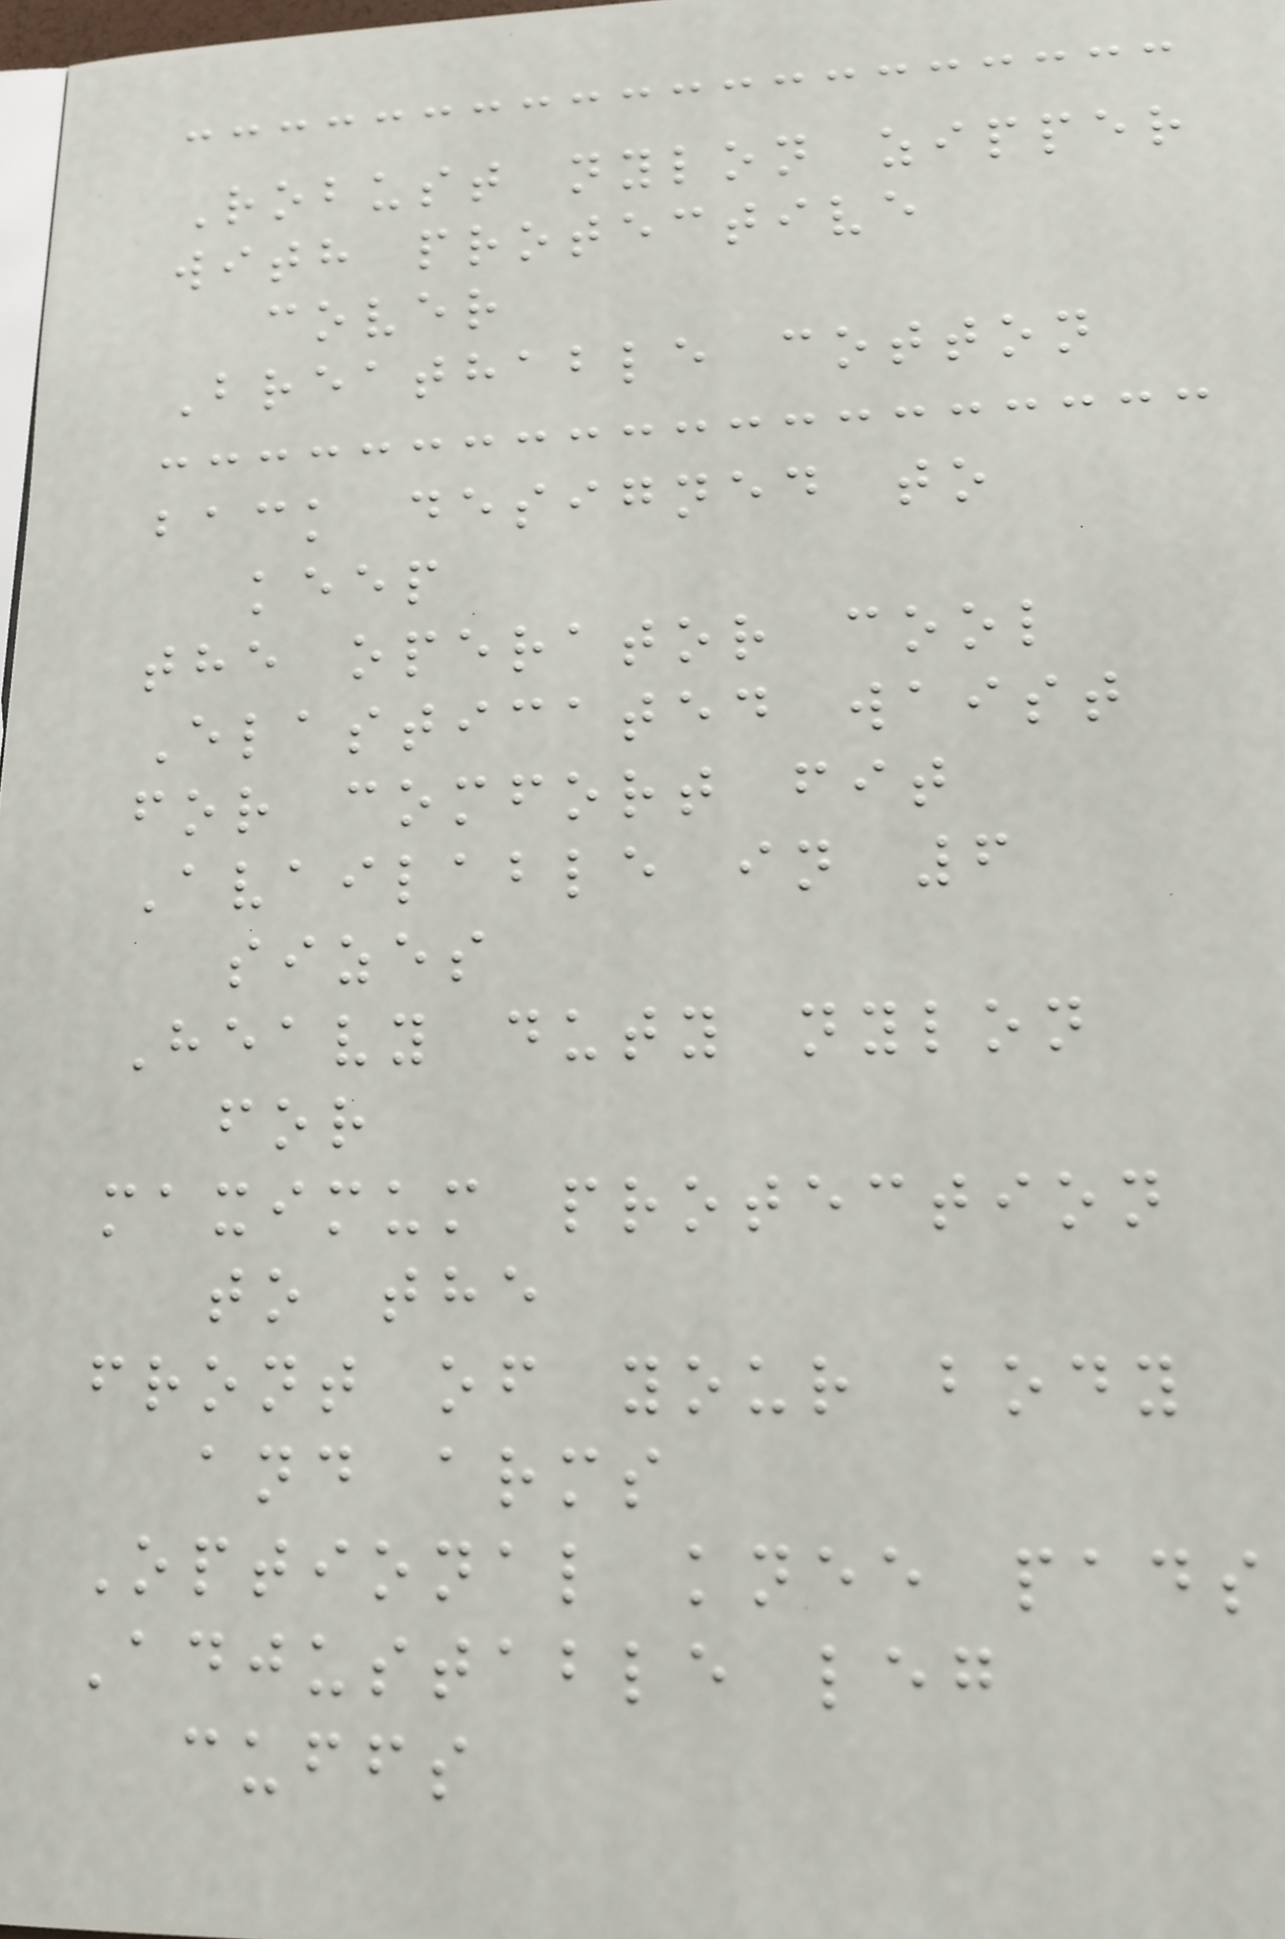Robust nylon zipper
with protective
cover
Breathable cotton
back designed to
keep
the operator cool
Elasticated waist
for comfort fit
Available in 6
sizes
Heavy duty nylon
for
maximum protection
to the
front of your body
and arms
Optional knee pads
Adjustable leg
cuffs
